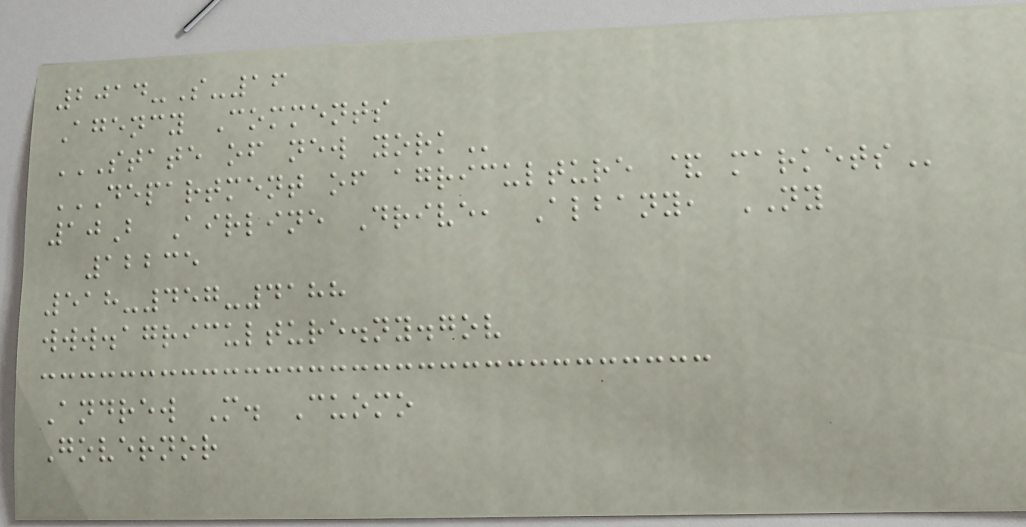2014-S-16
Agency Comments
STATE OF NEW YORK
DEPARTMENT OF AGRICULTURE & MARKETS
10B Airline Drive, Albany, NY
12235
518-457-4188
www.agriculture.ny.gov
Andrew M. Cuomo
Governor
